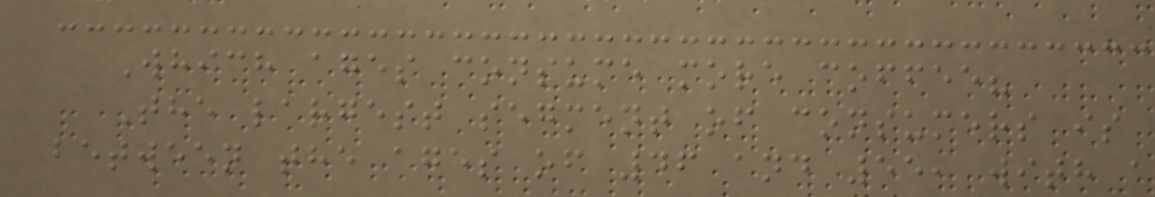Which ages consume more coffee?
The largest segment of consumers is
between the ages of 46 and 55, with a
